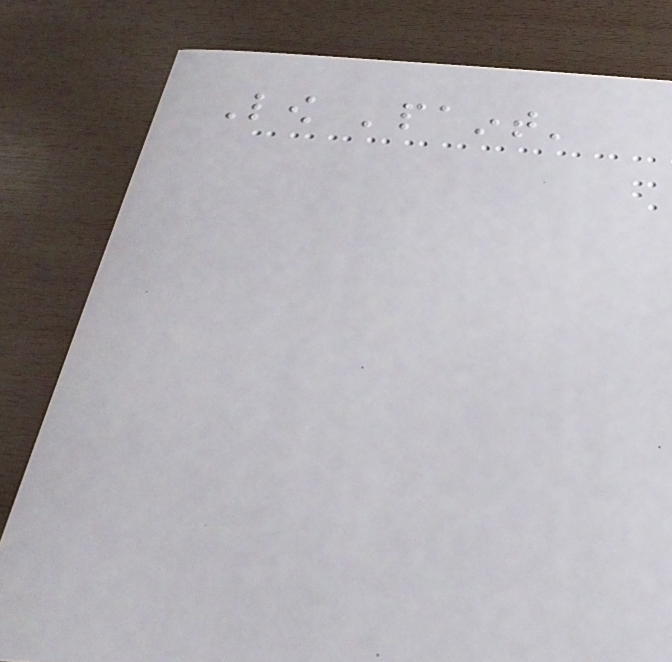Low 'paint'
